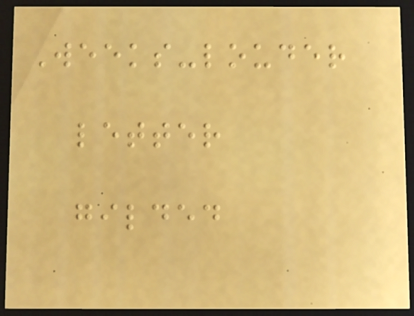Weeks-louder
letter
gilded
